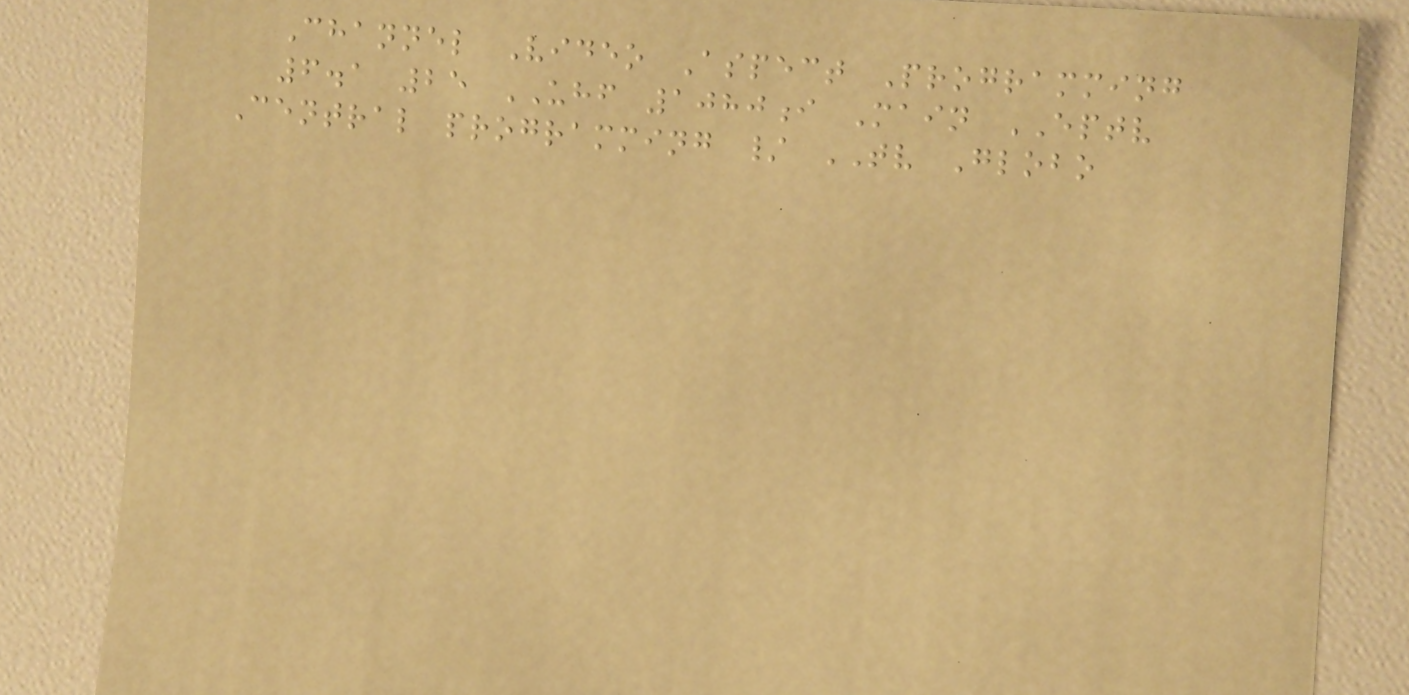Channel Video Aspect Programming
6.1 25 UHF 1080i Main EPTV
Central programming / TV Globo
